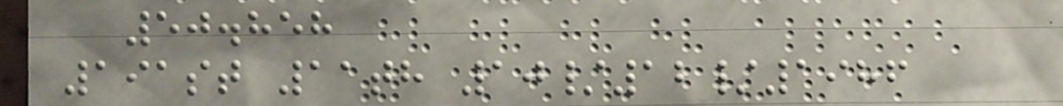50.858
191st 11th 10/12/1986
